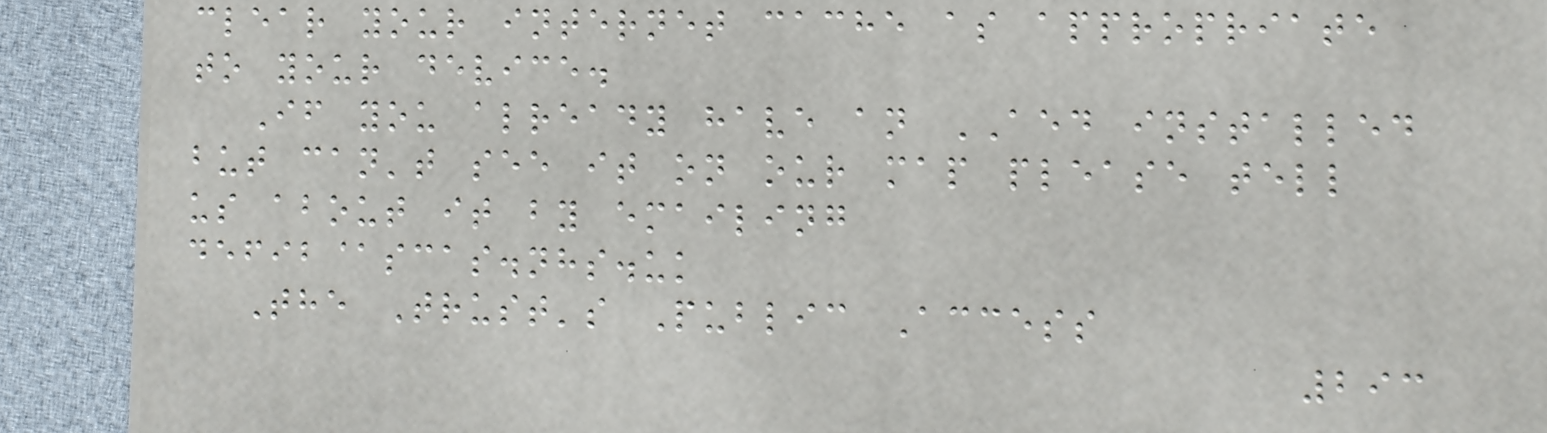clear your internet cache as appropriate
to your device.
If you already have an AED installed
but can't see it on our map please tell
us about it by emailing
defib@scas.nhs.uk
The Trust's Public Access
293
